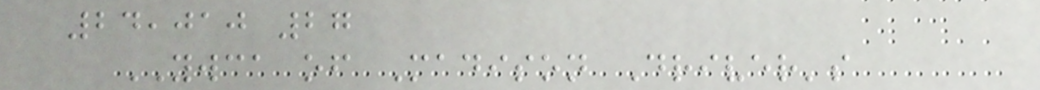24,010 27
YWCA of Madison Driver's
